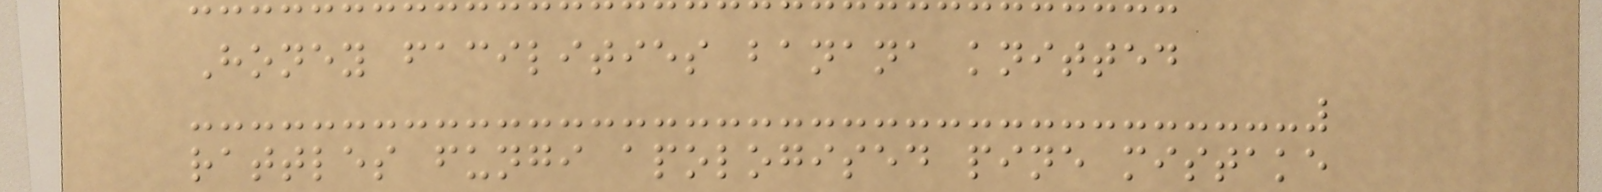Honey facilities banana knitted
rattles fungi apologised pine mistake
